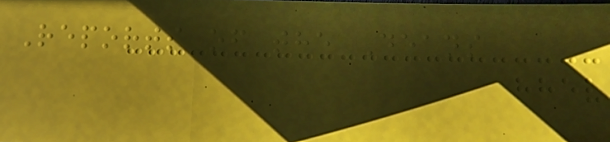Reports of the Deans
